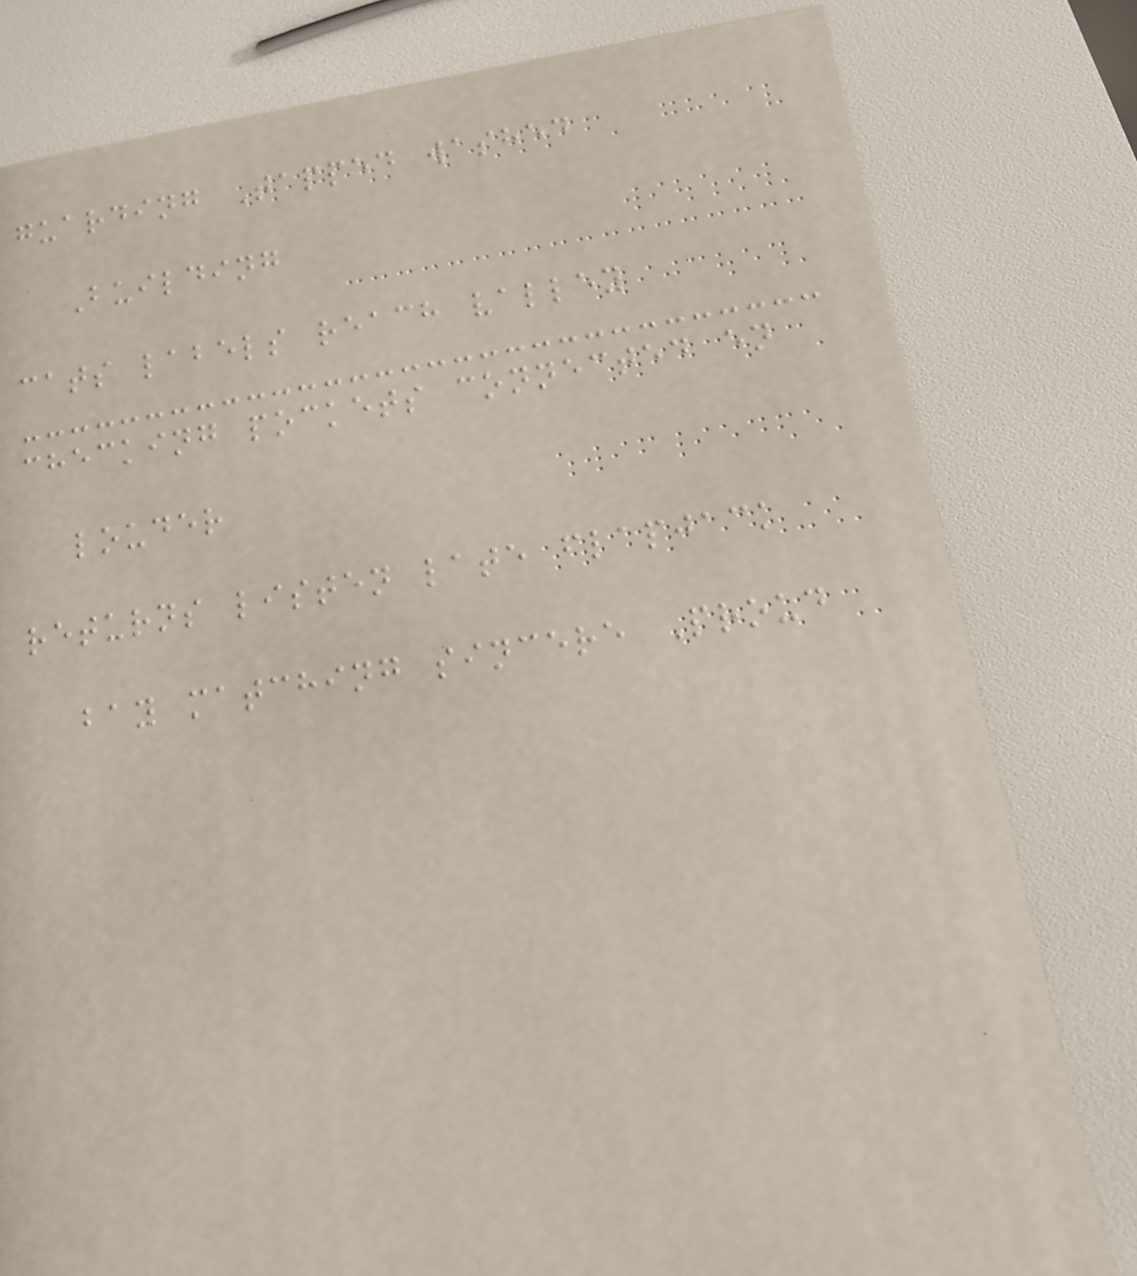guarding Tapped washed
Building
cats labels reach valley
checking pockets connected en
louder
returns listen late flapjack
bay matching sincere Proud
